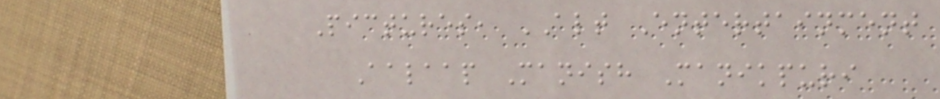Pictures, ALT Entertainment
Aalaap Manish Manikpuri
